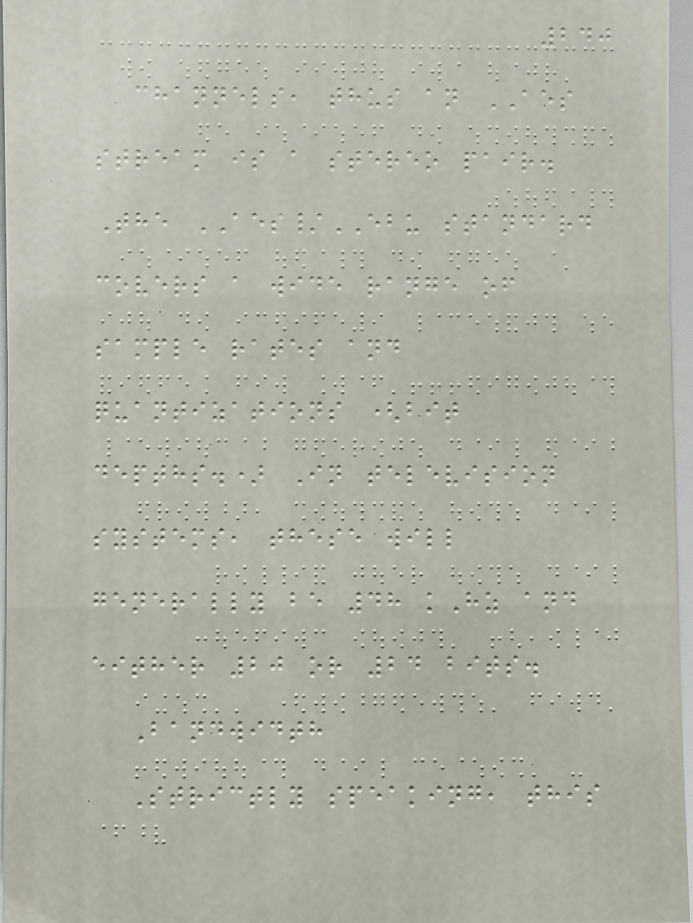240
channels, thus an AES
stream is a stereo pair.
The AES/EBU standard
covers a wide range of
sample rates and
quantizations (bit
depths.) In television
systems, these will
generally be 48 kHz and
either 20 or 24 bits.
Bandwidth
Strictly speaking, this
